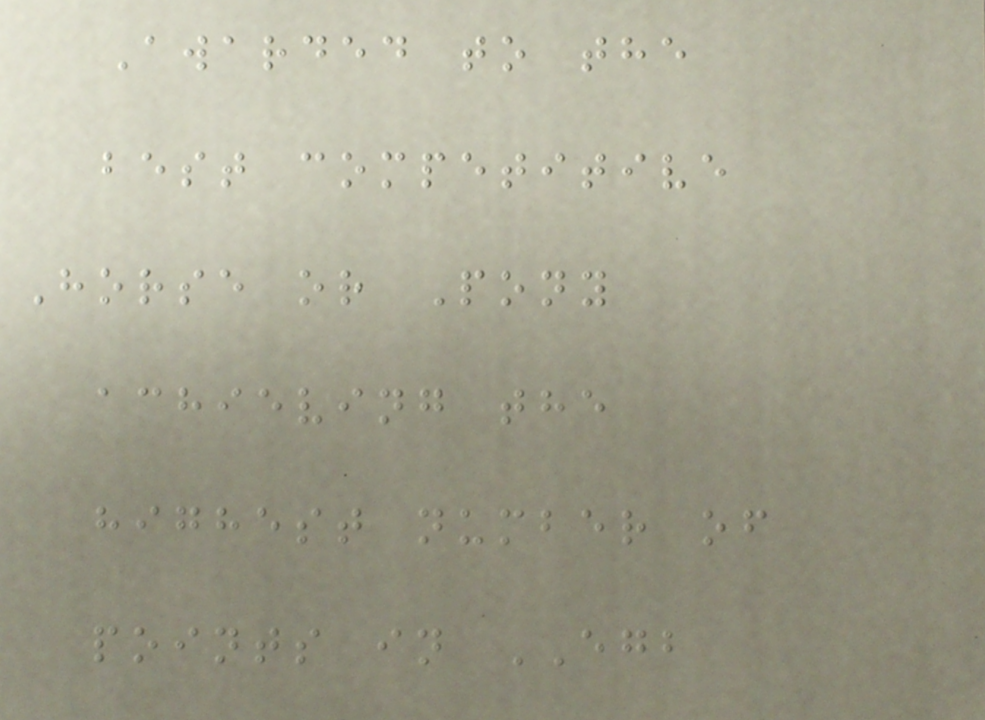Awarded to the
best competitive
Horse or Pony
achieving the
highest number of
points in EGB
